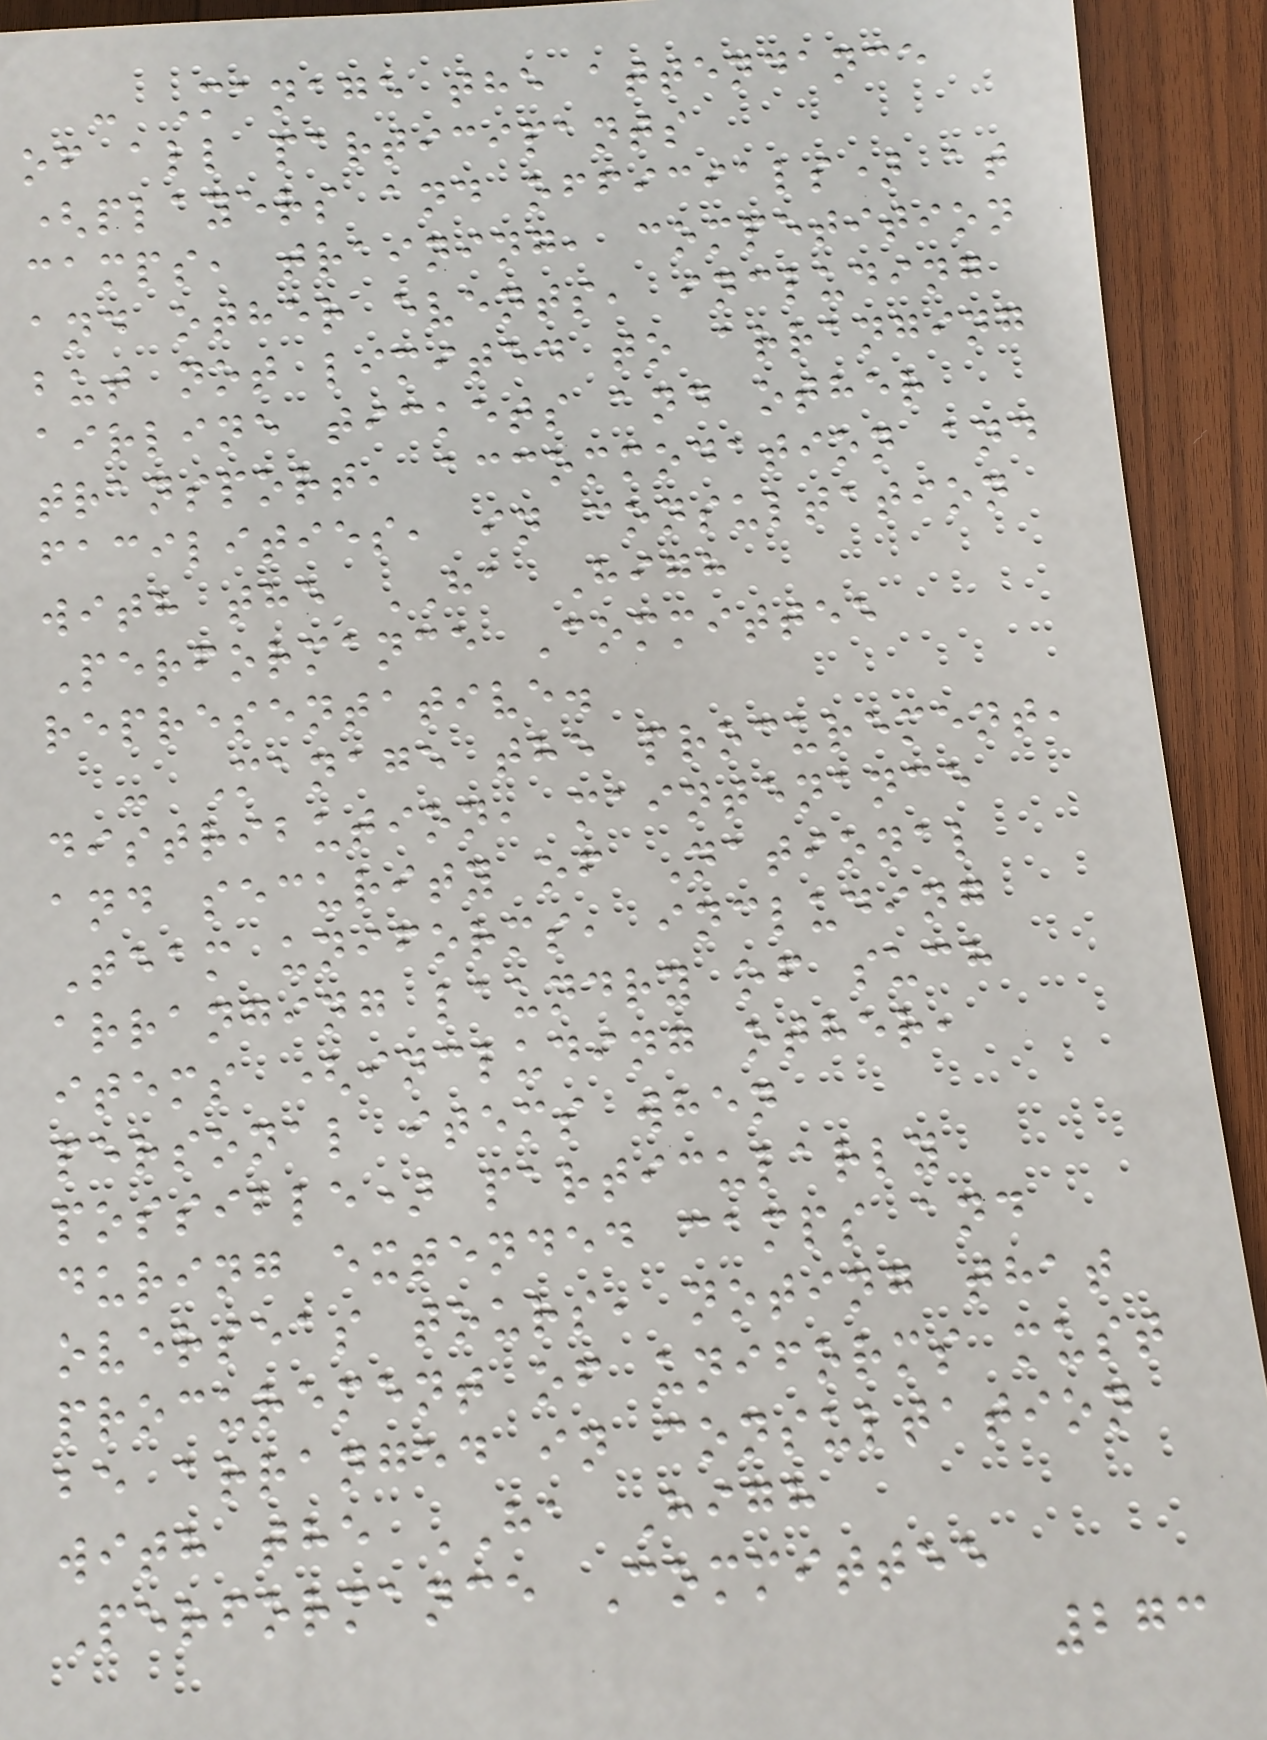- Manage the attendance
of all participants
(players and officials) at
camps, training, competition
and other events, including
but not limited to arranging
airline tickets and other
transport, accommodation and
facilities, in consultation
with the HA High
Performance Committee
representative.
- Manage the procurement,
distribution, maintenance
and security of National
Team uniforms, including
arranging laundry of such
items (including other,
personal items when
possible) particularly
during extended camps and
overseas tours, noting that
procurement of uniforms must
be arranged in consultation
with the HA High
Performance Committee
273
